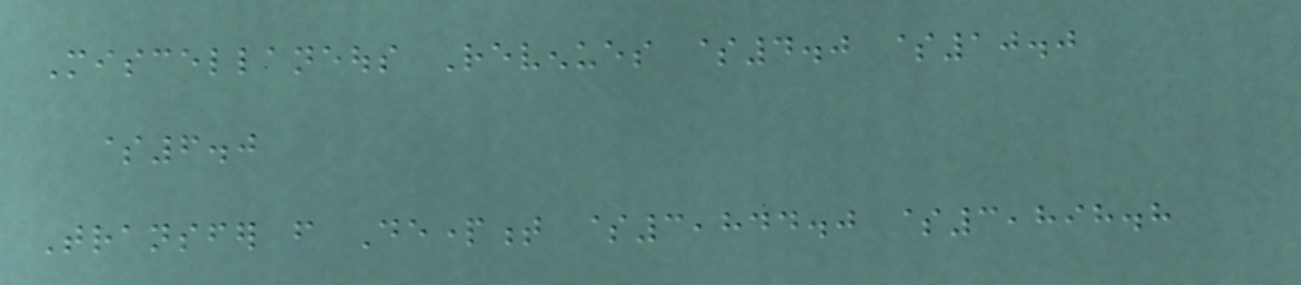Miscellaneous Revenues $4.0 $10.0
$6.0
Transfer from Department $3,844.0 $3,898.8
